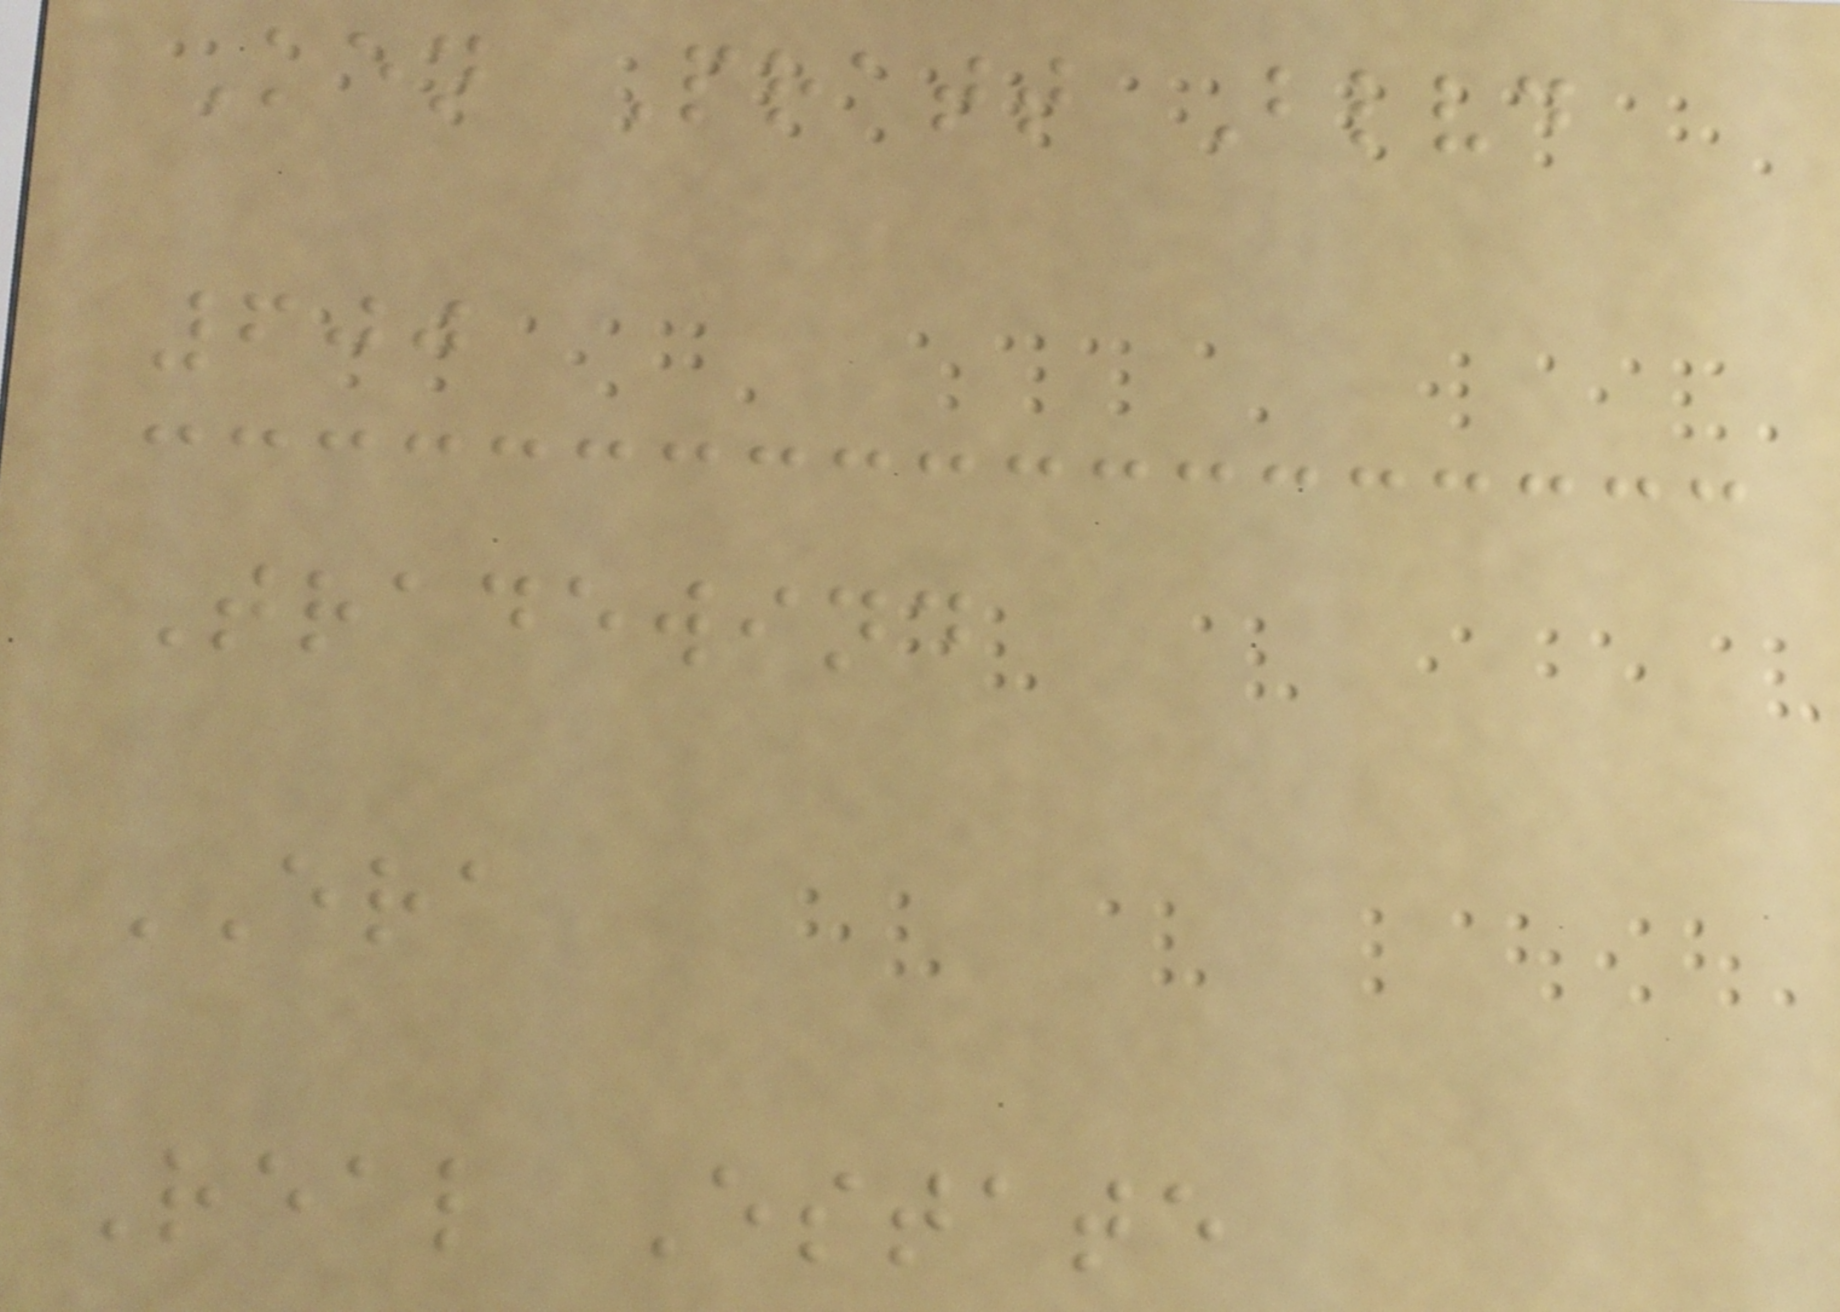Ken Pratt Blvd
600
Tradewind
ERA
Real Estate
